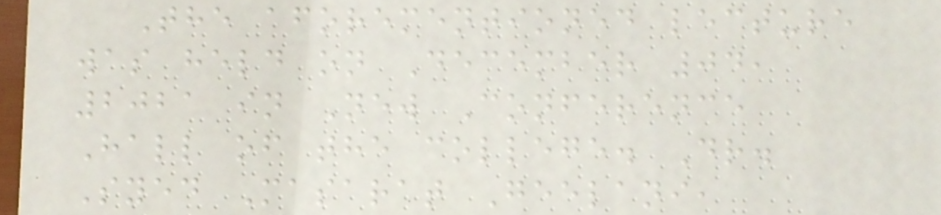The aforementioned lecture
was held on December 04,
2021 in New Conference
Hall of the college. Dr.
Syed Masarat Geelani,
